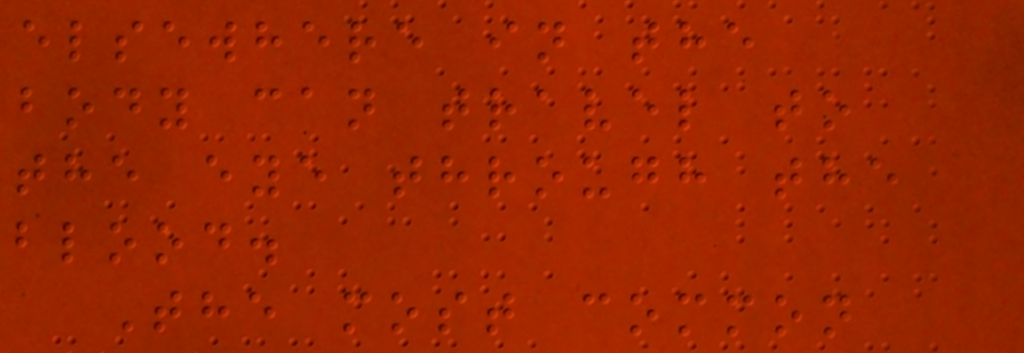elsewhere in the
body can travel to
the eye through the
blood.
The most common
